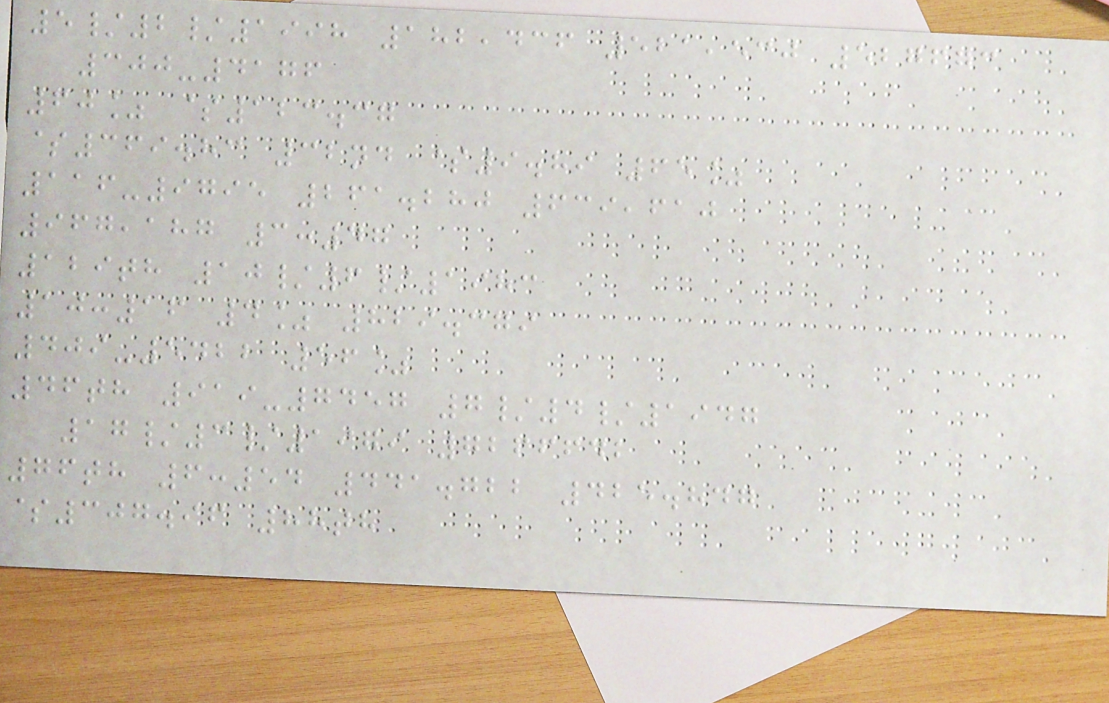5/2/1998 182,436 521,530 527673
300-4176
60% $123.37
$369.83 32nd $9.89 65%
116-9795 261.280 639,610
967,187 3:47
129th 10/6/1983
10:16 4% 829.379
409-5422 56%
46th 919-7457 7/4/1947
17/3/1979 7266642
76th 6:54 441.722 425.847
$307.96 88th
